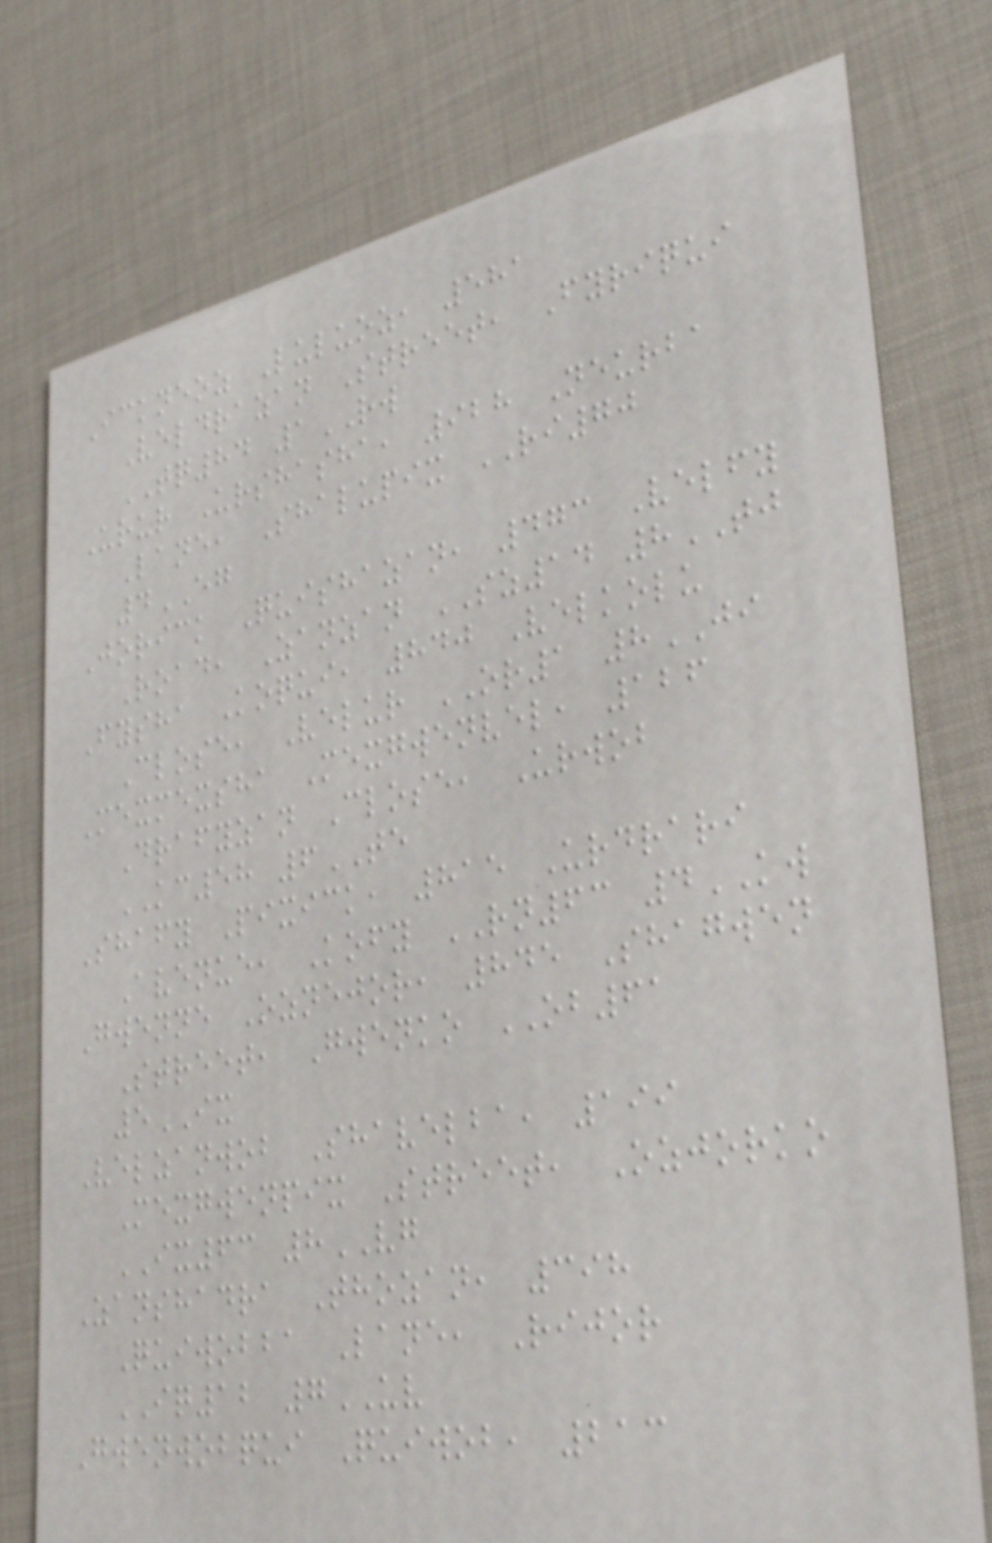Ickneoz Luluoz, 581
Veldrazan Street, Fyriqui
TQ84 1RW
Urur Urshasha, 928 Neurba
Lane, Shalupix RI70
4EG
Jorick Quishazan, 473 Velfy
Road, Zanzan SZ14 8TJ
Fysha Koqui, 840 Velkolu
Close, Velur OR1 8JI
Mexmexsha Mexgwenvel, 126
Drafyzan Close, Urwob
KC58 6TE
Shafy Pixick, 815 Urdrari
Avenue, Kofy RN63 4KW
Gwenne Oznejor, 845 Shagwen
Street, Gwenko OB61
5IX
Velzanwob Shavelba, 199
Mexgwenpix Street, Ozjorko
IX63 8VG
Zanshadra Thozan, 398
Quiwobba Lane, Rijor
IQ12 7UV
Gwenwobqui Quiwob, 213
